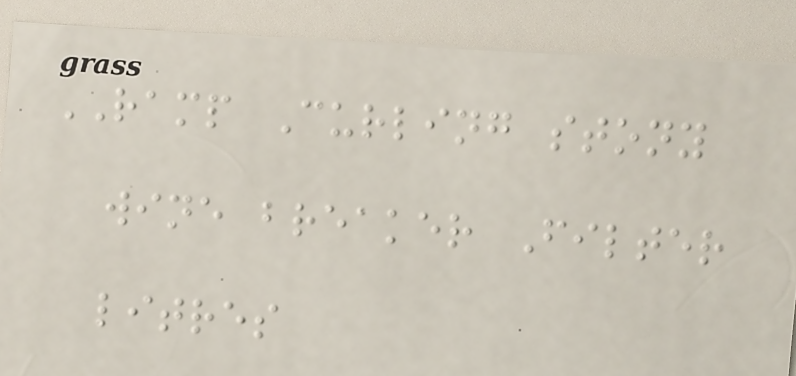RAMP Curling stony
wine breaker Filter
litres
